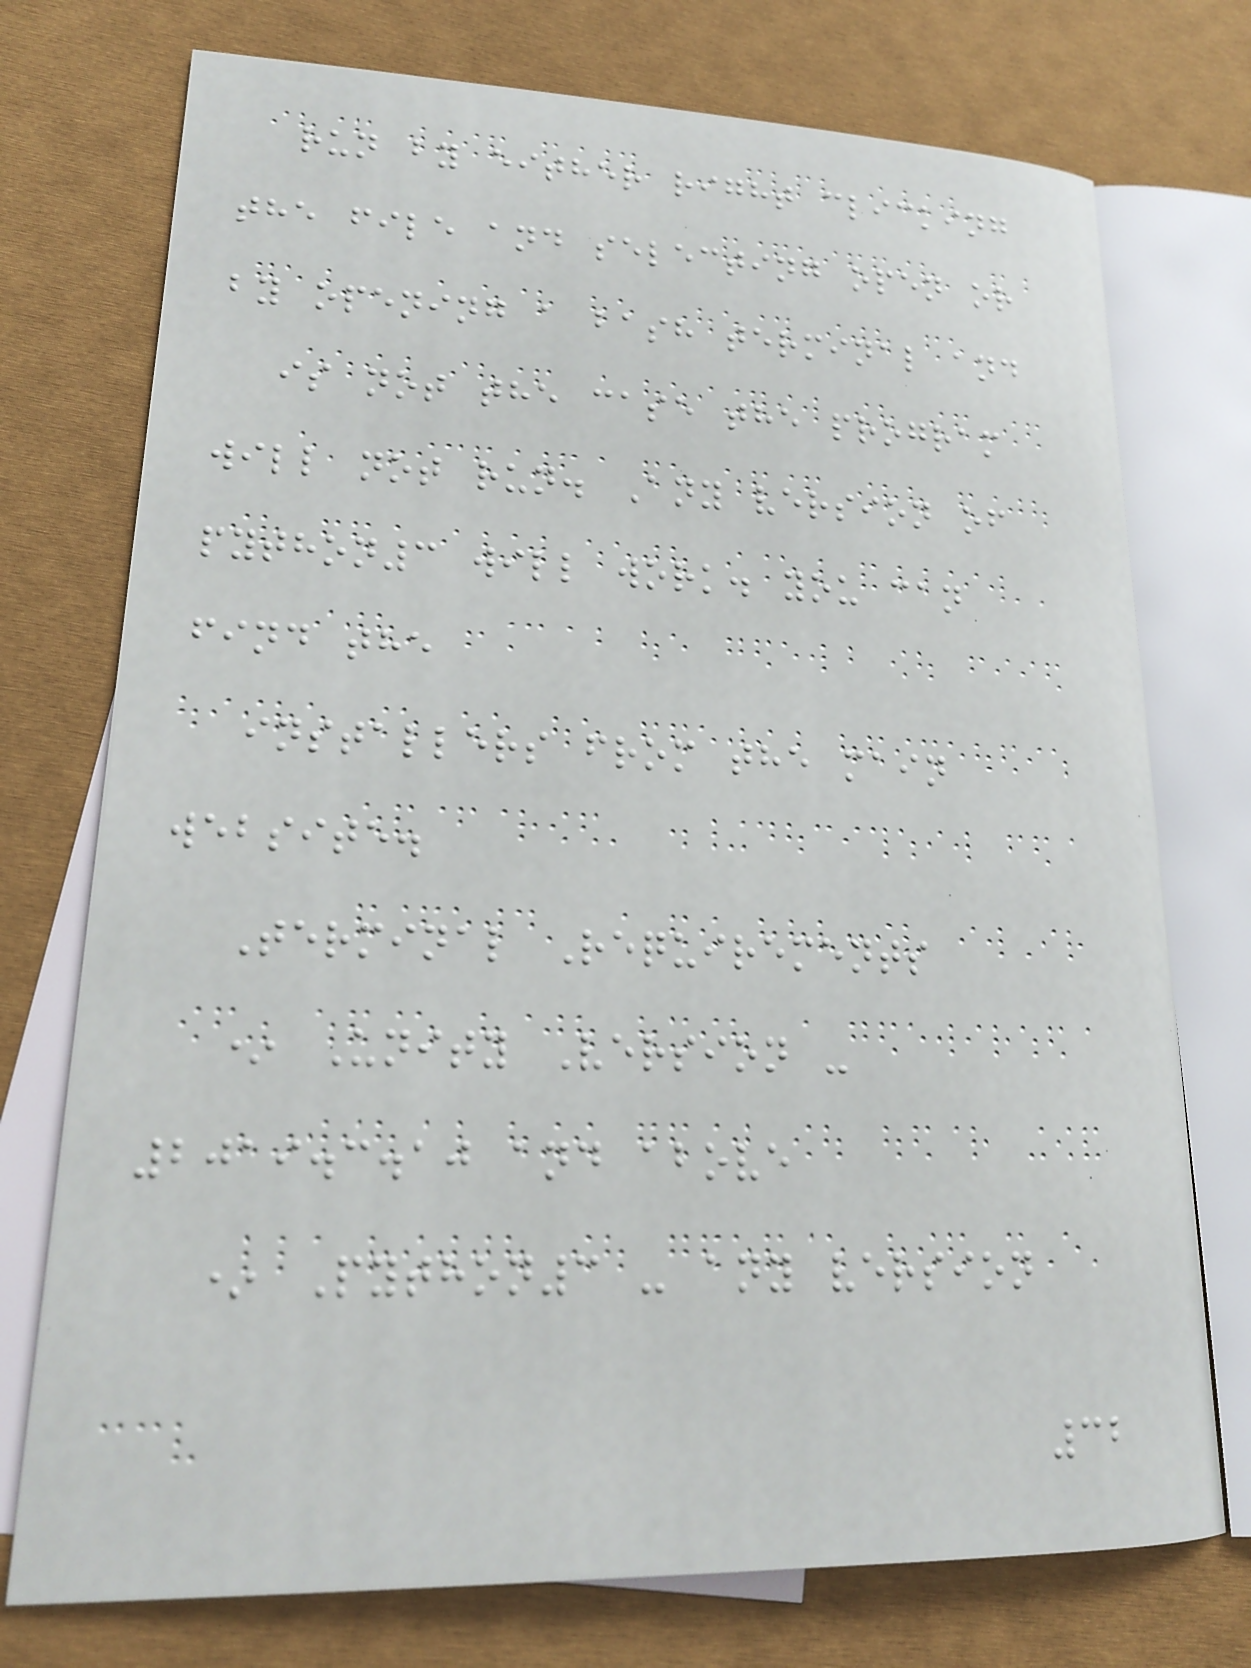run by either right clicking
the file and selecting open or
by opening a bash terminal and
is not the case the program
will not run. Any version of
python3 will work. you can
find the
installers from the main
website.
Terminal Requirements
* Unity Version -
2019.3.10 and above
* Python3 - any version
32
